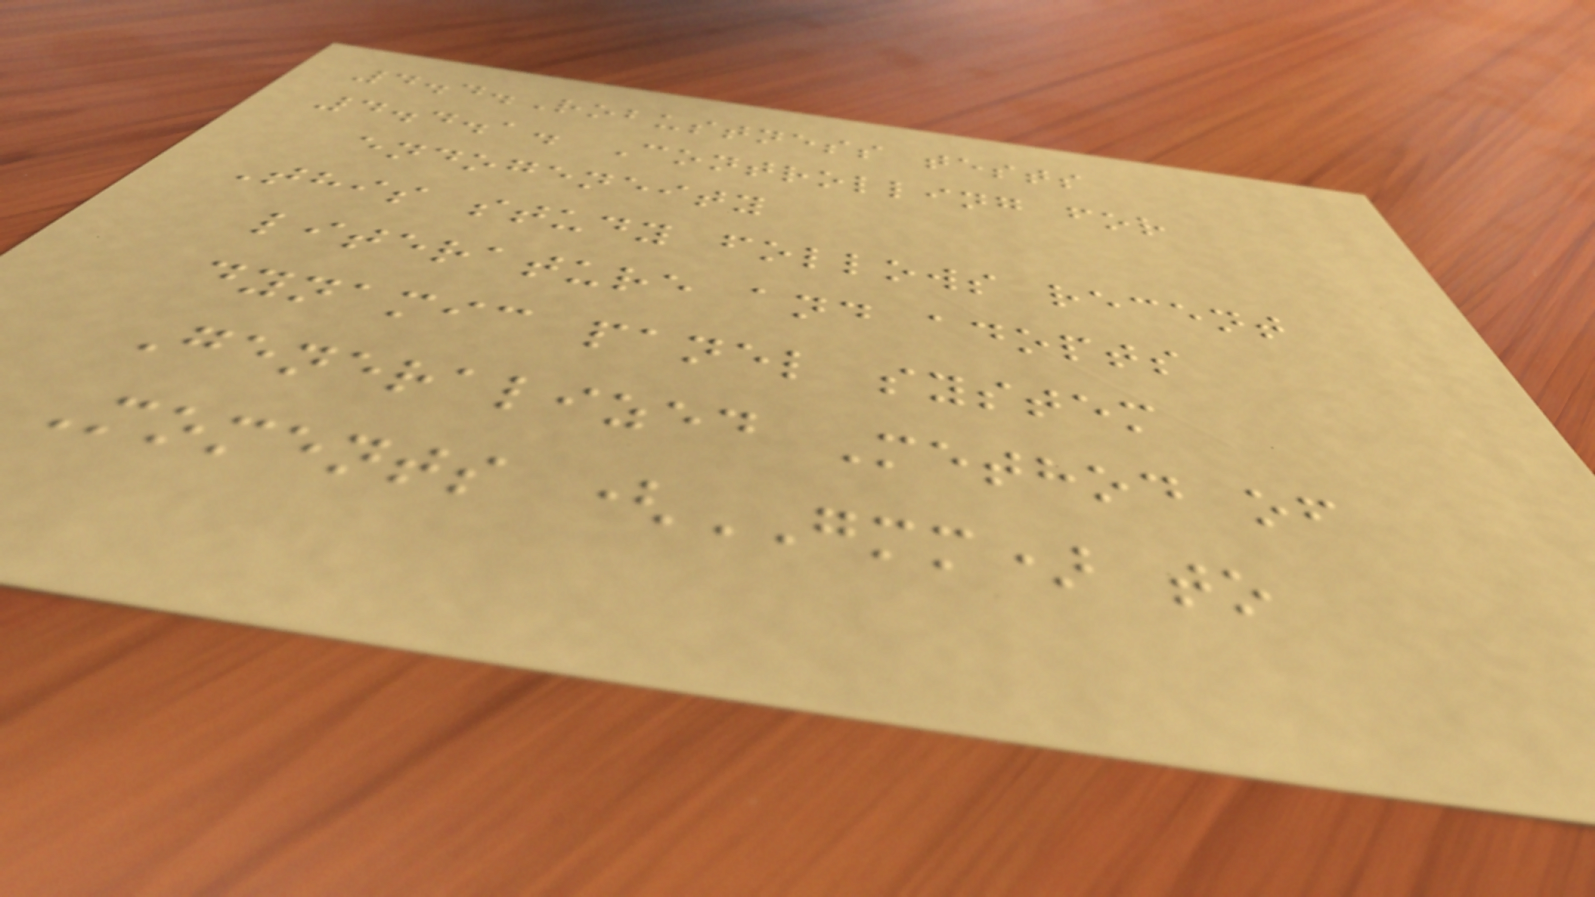4.4.Robustness tests
4.4.1. Controlling for
endogeneity
This study follows recent
literature and adopts
dynamic panel system
Generalized Method of
Moments (GMM) to
